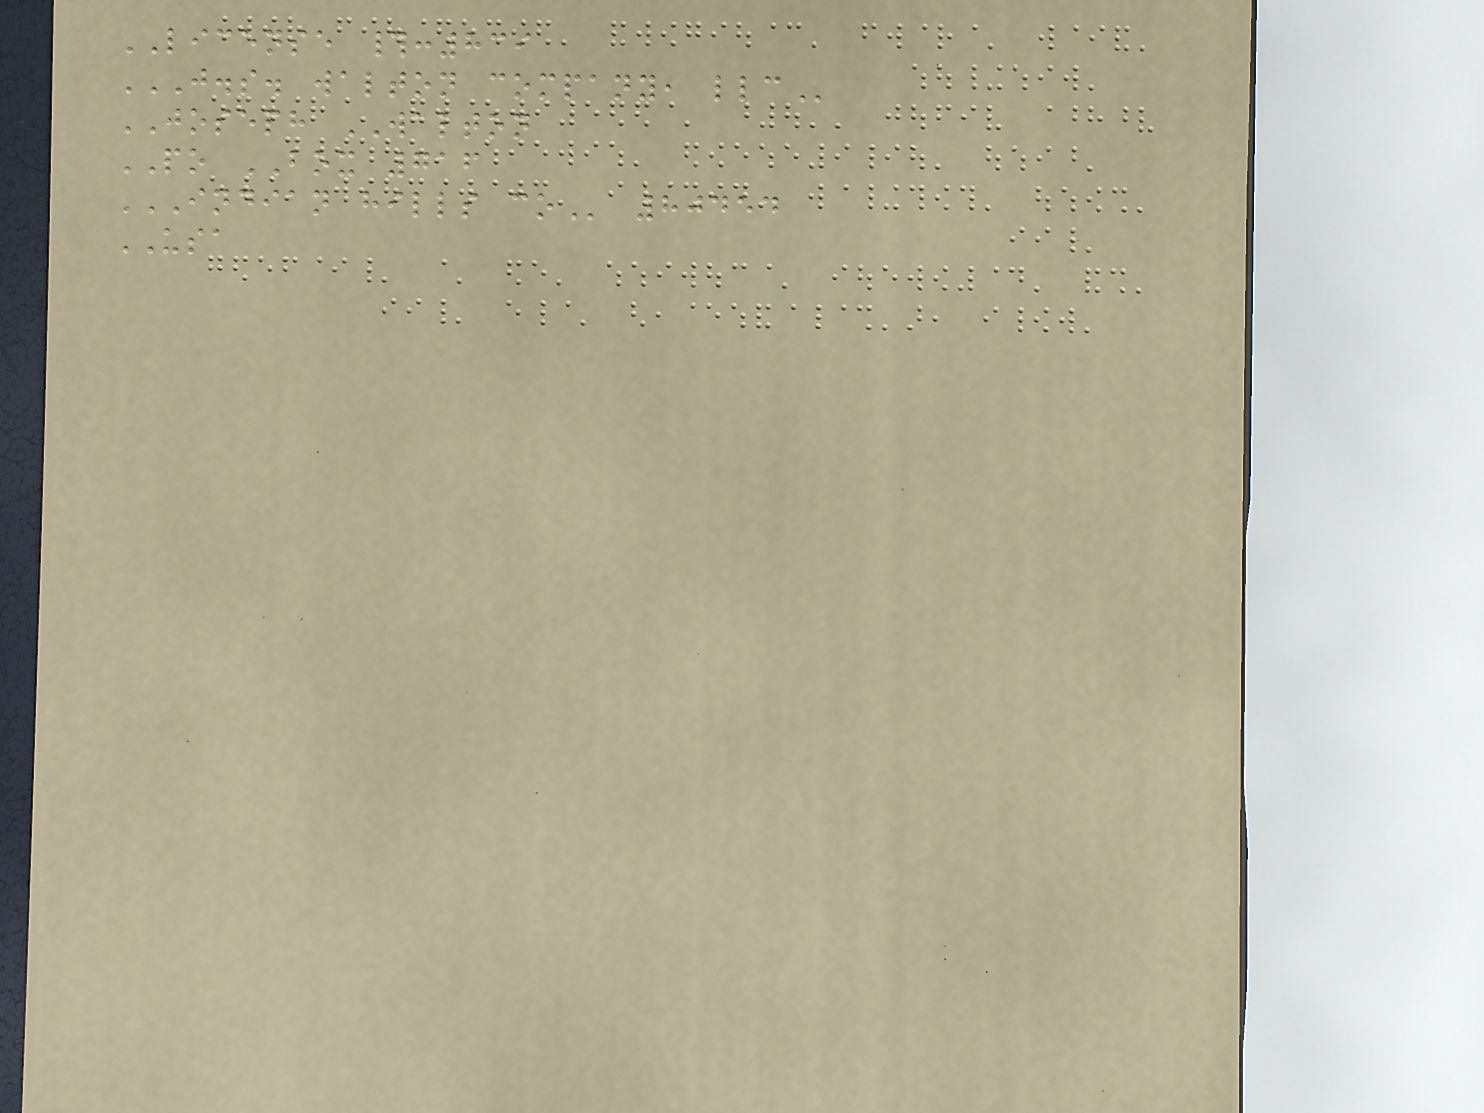LICENSE #:839
J.S. WALTON COMPANY, LLC
JOSEPH WALTON
PO BOX 716
INDIAN HILLS CO 80454
USA
